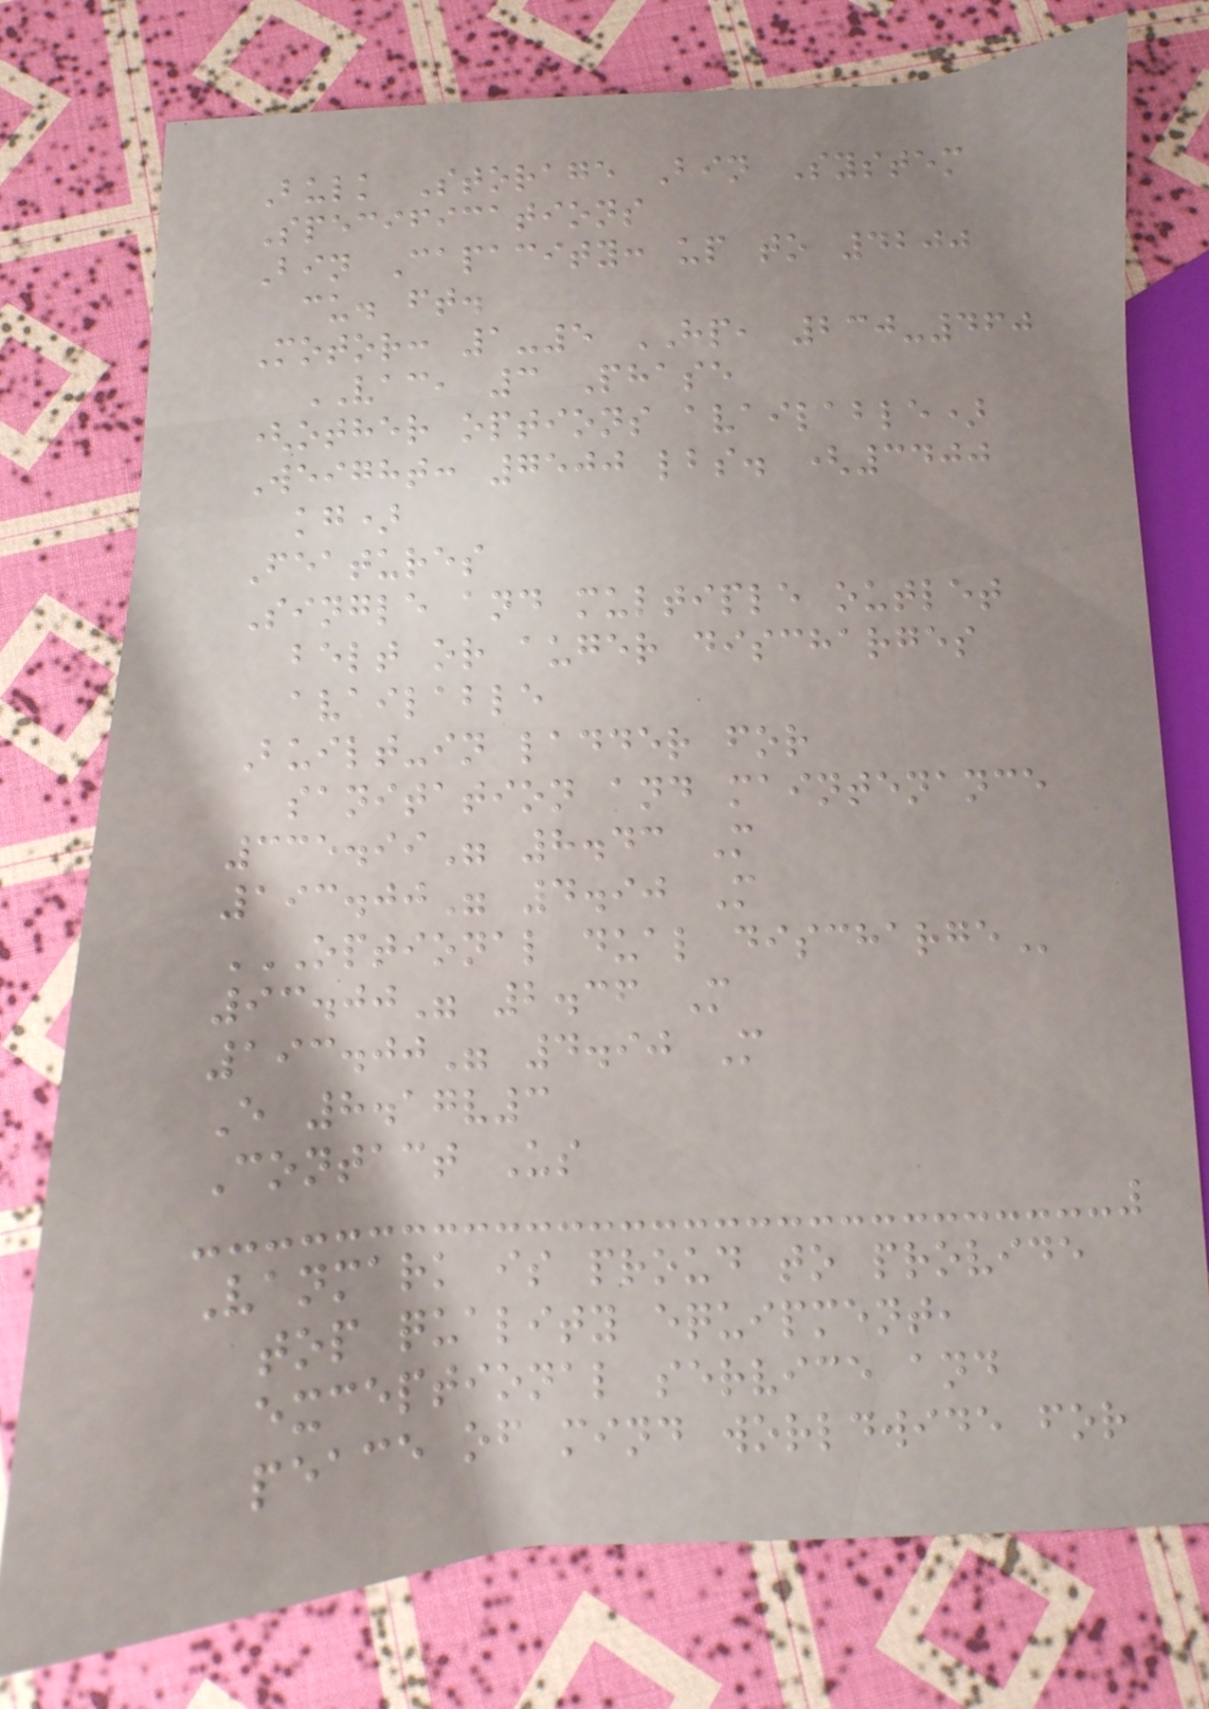Bulk Storage Bin System
Specifications
Bin Capacity: up to 4200
cu. ft.
Motor: 1-5 HP, 230-460
VAC, 3 Phase
(other options available)
Weight: 7500 lbs. (3400
kg)
Features
Single and multiple outlet
belt or auger discharges
available
Built-in ladder for
sanitation and maintenance
335.99" 8.43 M
193.00" 4.90 M
OPTIONAL DUAL DISCHARGE
93.00" 2.36 M
193.00" 4.90 M
E 8.17v3
Contact Us
Vanmark is proud to provide
top quality equipment,
exceptional service and
peace of mind worldwide for
